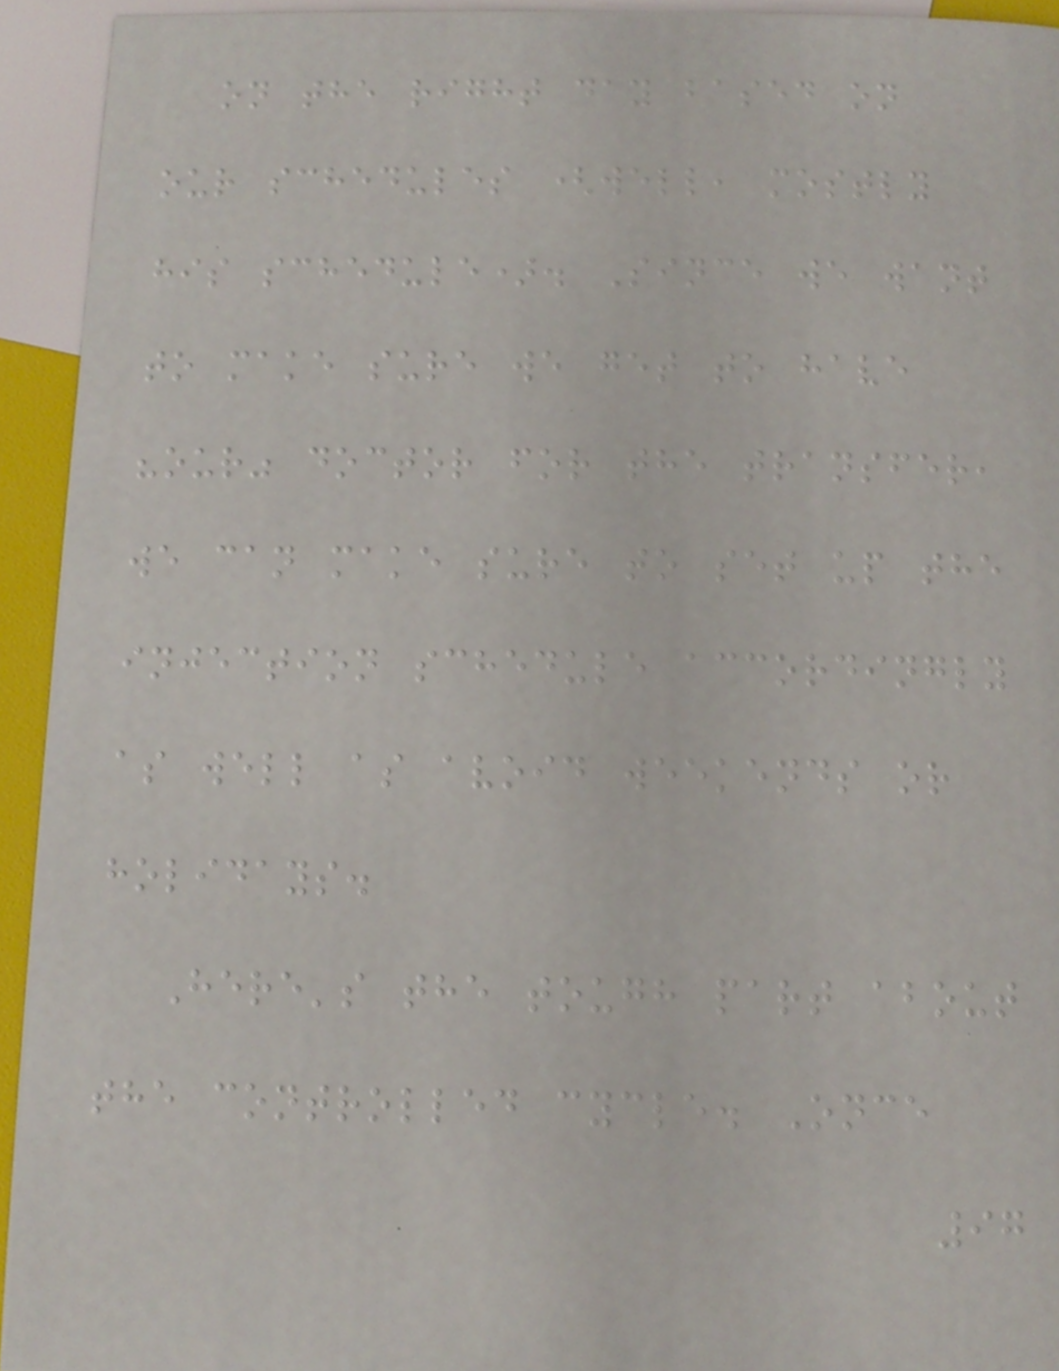on the right day based on
our schedules (well, mostly
his schedule). Since we want
to make sure we get to have
"our" doctor for the transfer,
we can make sure to set up the
injection schedule accordingly
as well as avoid weekends or
holidays.
Here's the tough part about
the controlled cycle. Once
97
